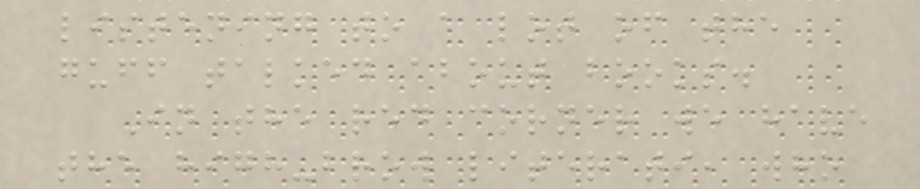listening to a lot of the
guff talked about books.
In the red corner we have
the high-brow literati, who
